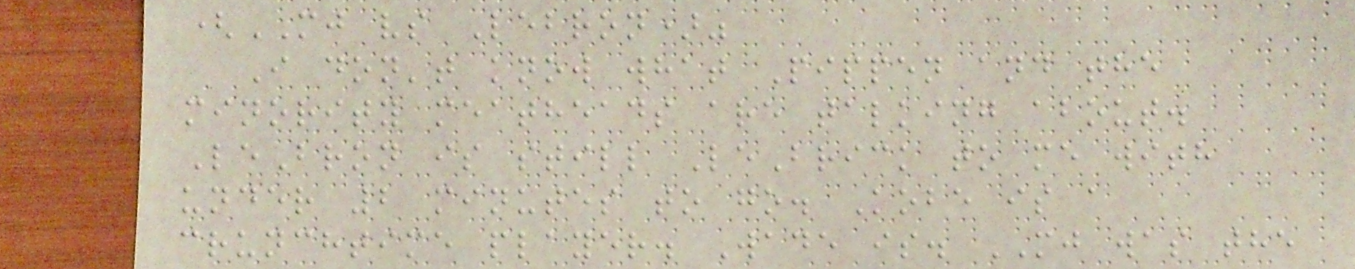(MJ vs Lebron)"
I don't know what Pippen and the
minority meatheads are talking about.
LeBron is still LeBrick to me with
under 2 minutes to go. Kobe is a
crunchtime player. Wade is. MJ was the
